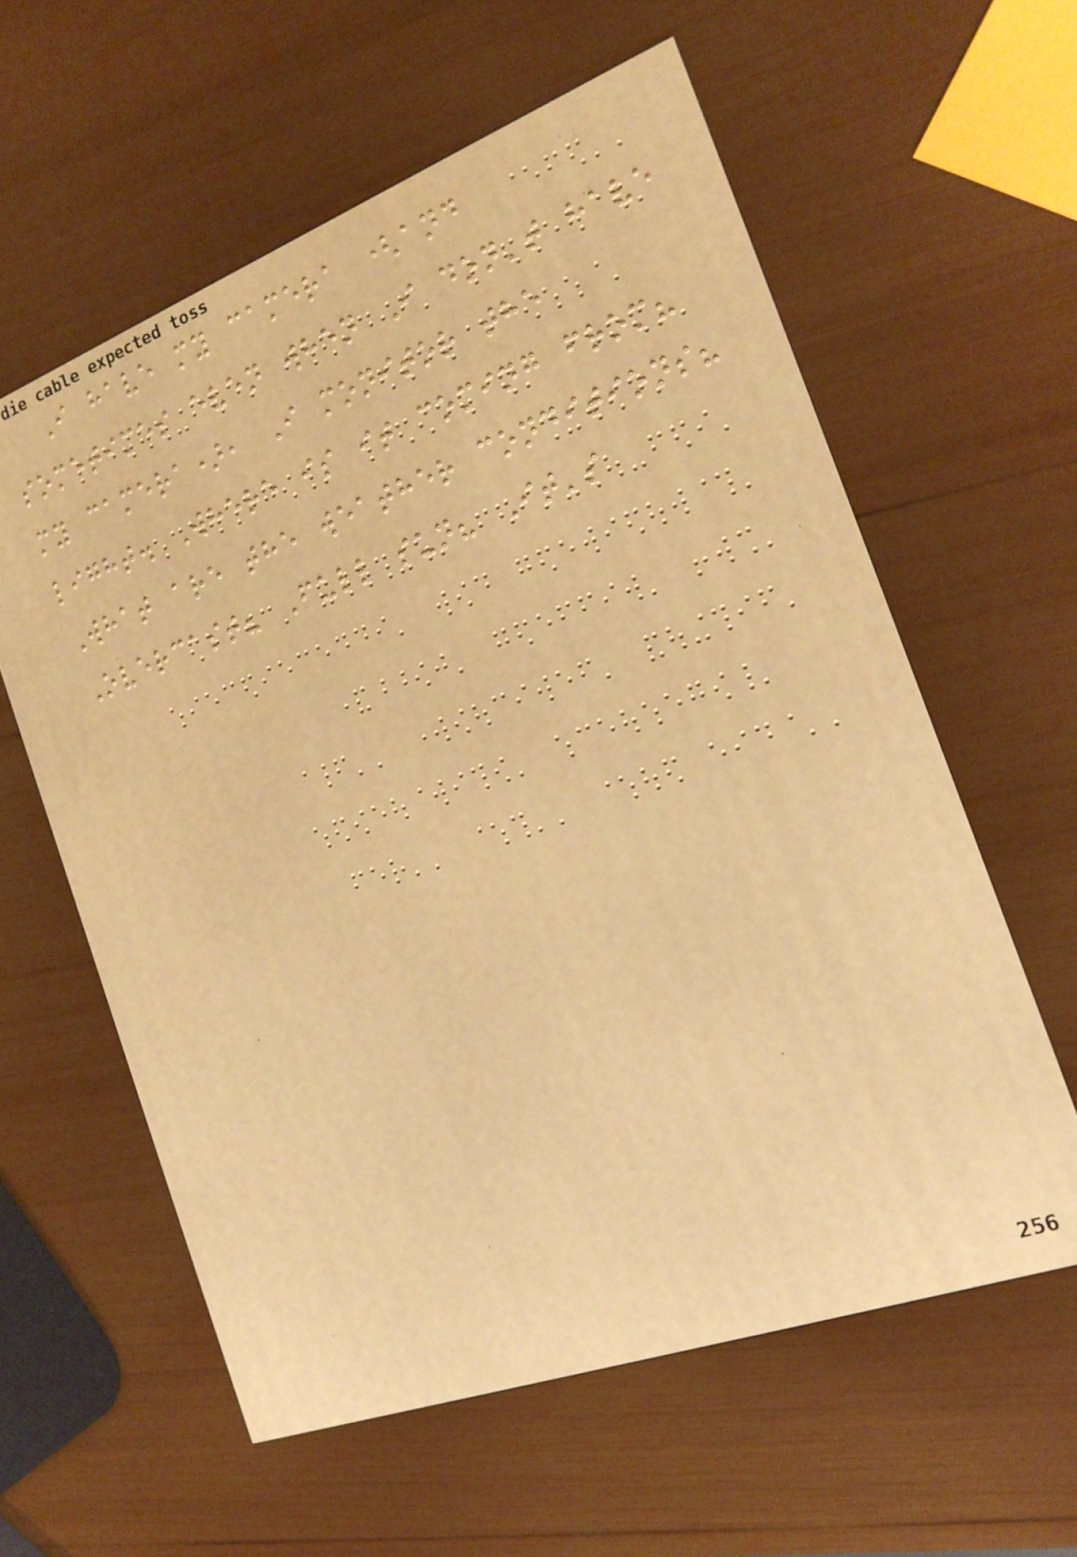I have my camera (and
sometimes even when I don't have
my camera), I monitor the
light. Where is it coming from?
What are the weather conditions?
Overcast? Full sun? It's
